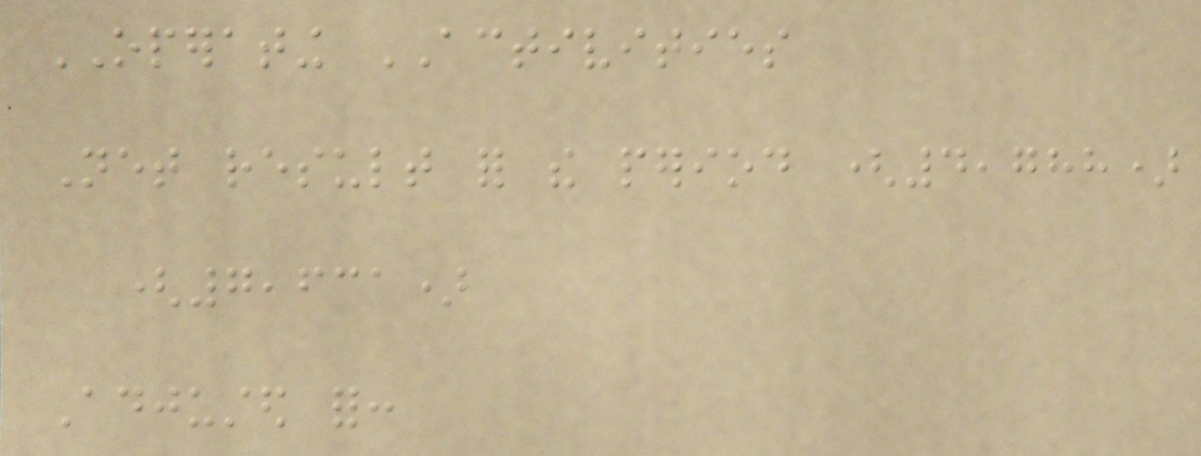OPERATING ACTIVITIES
Net result for the period (4,788)
(7,631)
Adjusted for:
